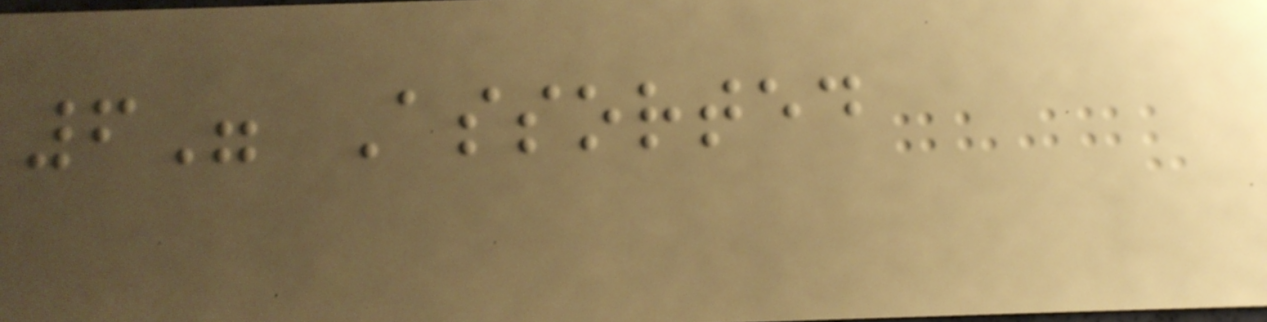6" Assorted
